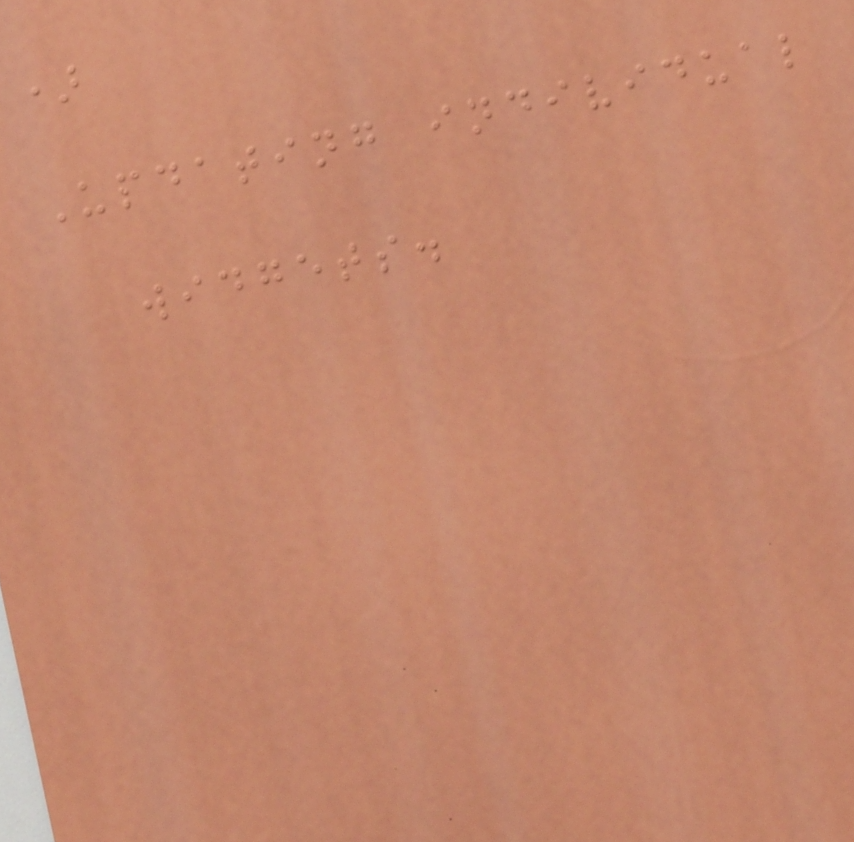)
Updating individual
widgets.
